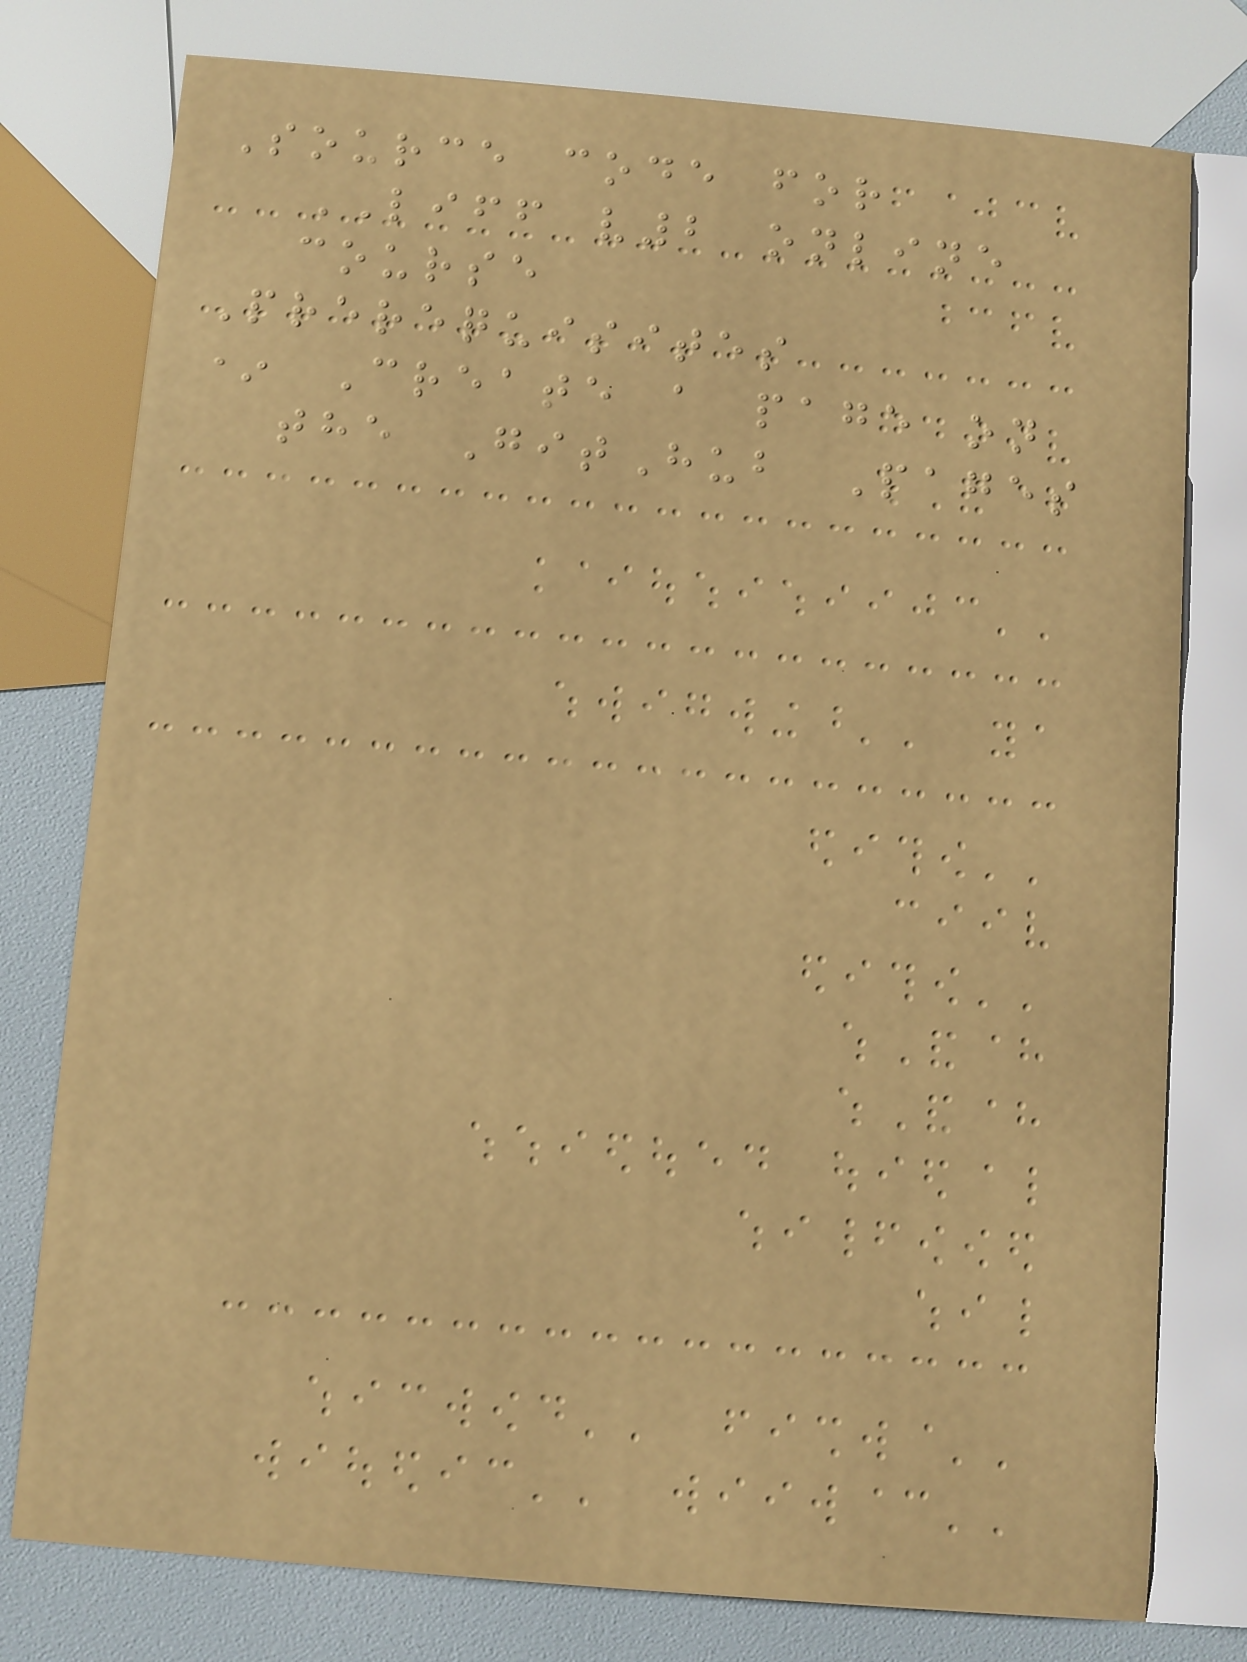Source code for
LIFF v2 online
course
Prerequisites
* Create a page on
the GitHub Pages
